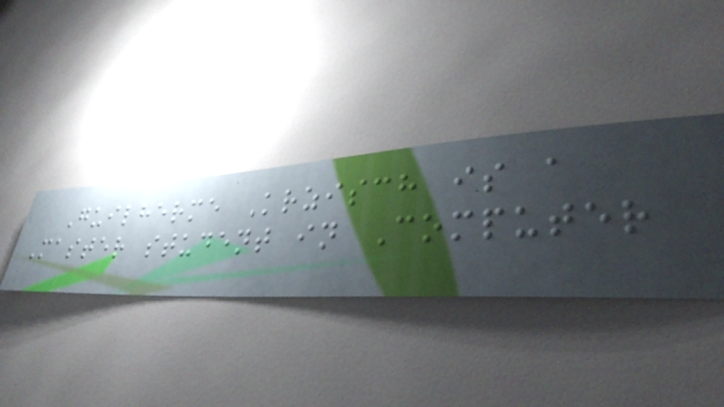Guilherme Krzisch is a
Master student in Computer
